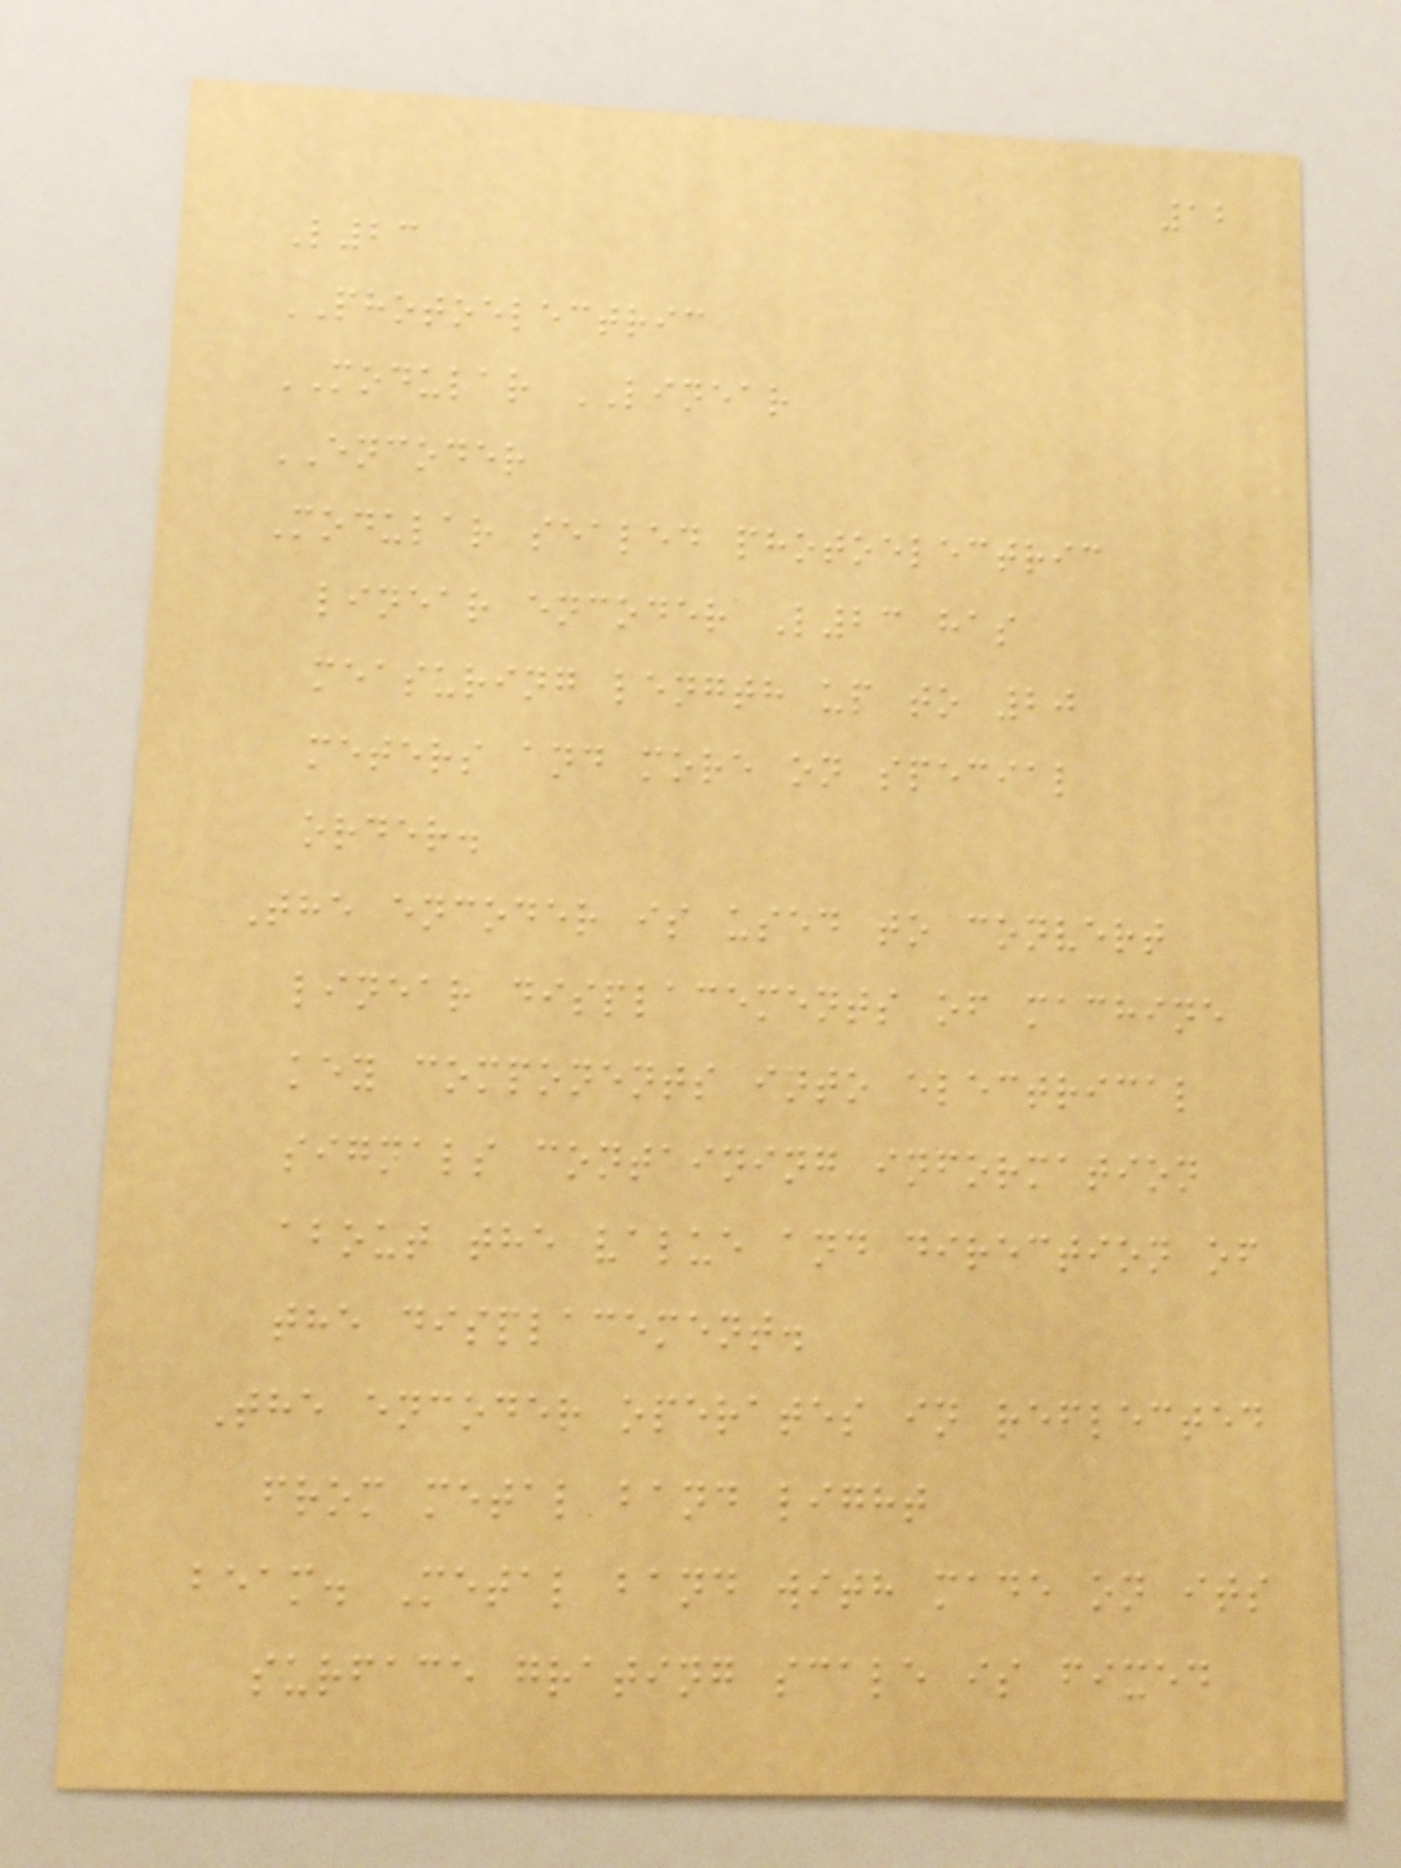12
L23
PHOTOELECTRIC
MODULAR LINEAR
ENCODER
Modular sealed photoelectric
linear encoder L23 has
measuring length up to 20
meters and more on special
order.
The encoder is used to convert
linear displacements of machine
key components into electrical
signals containing information
about the value and direction of
the displacement.
The encoder operates in reflected
from metal band light
beam. Metal band with made on its
surface grating scale is fixed
